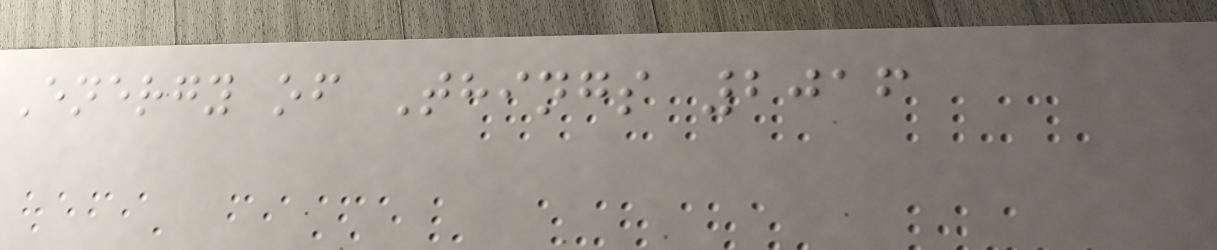Energy of Things 2016
